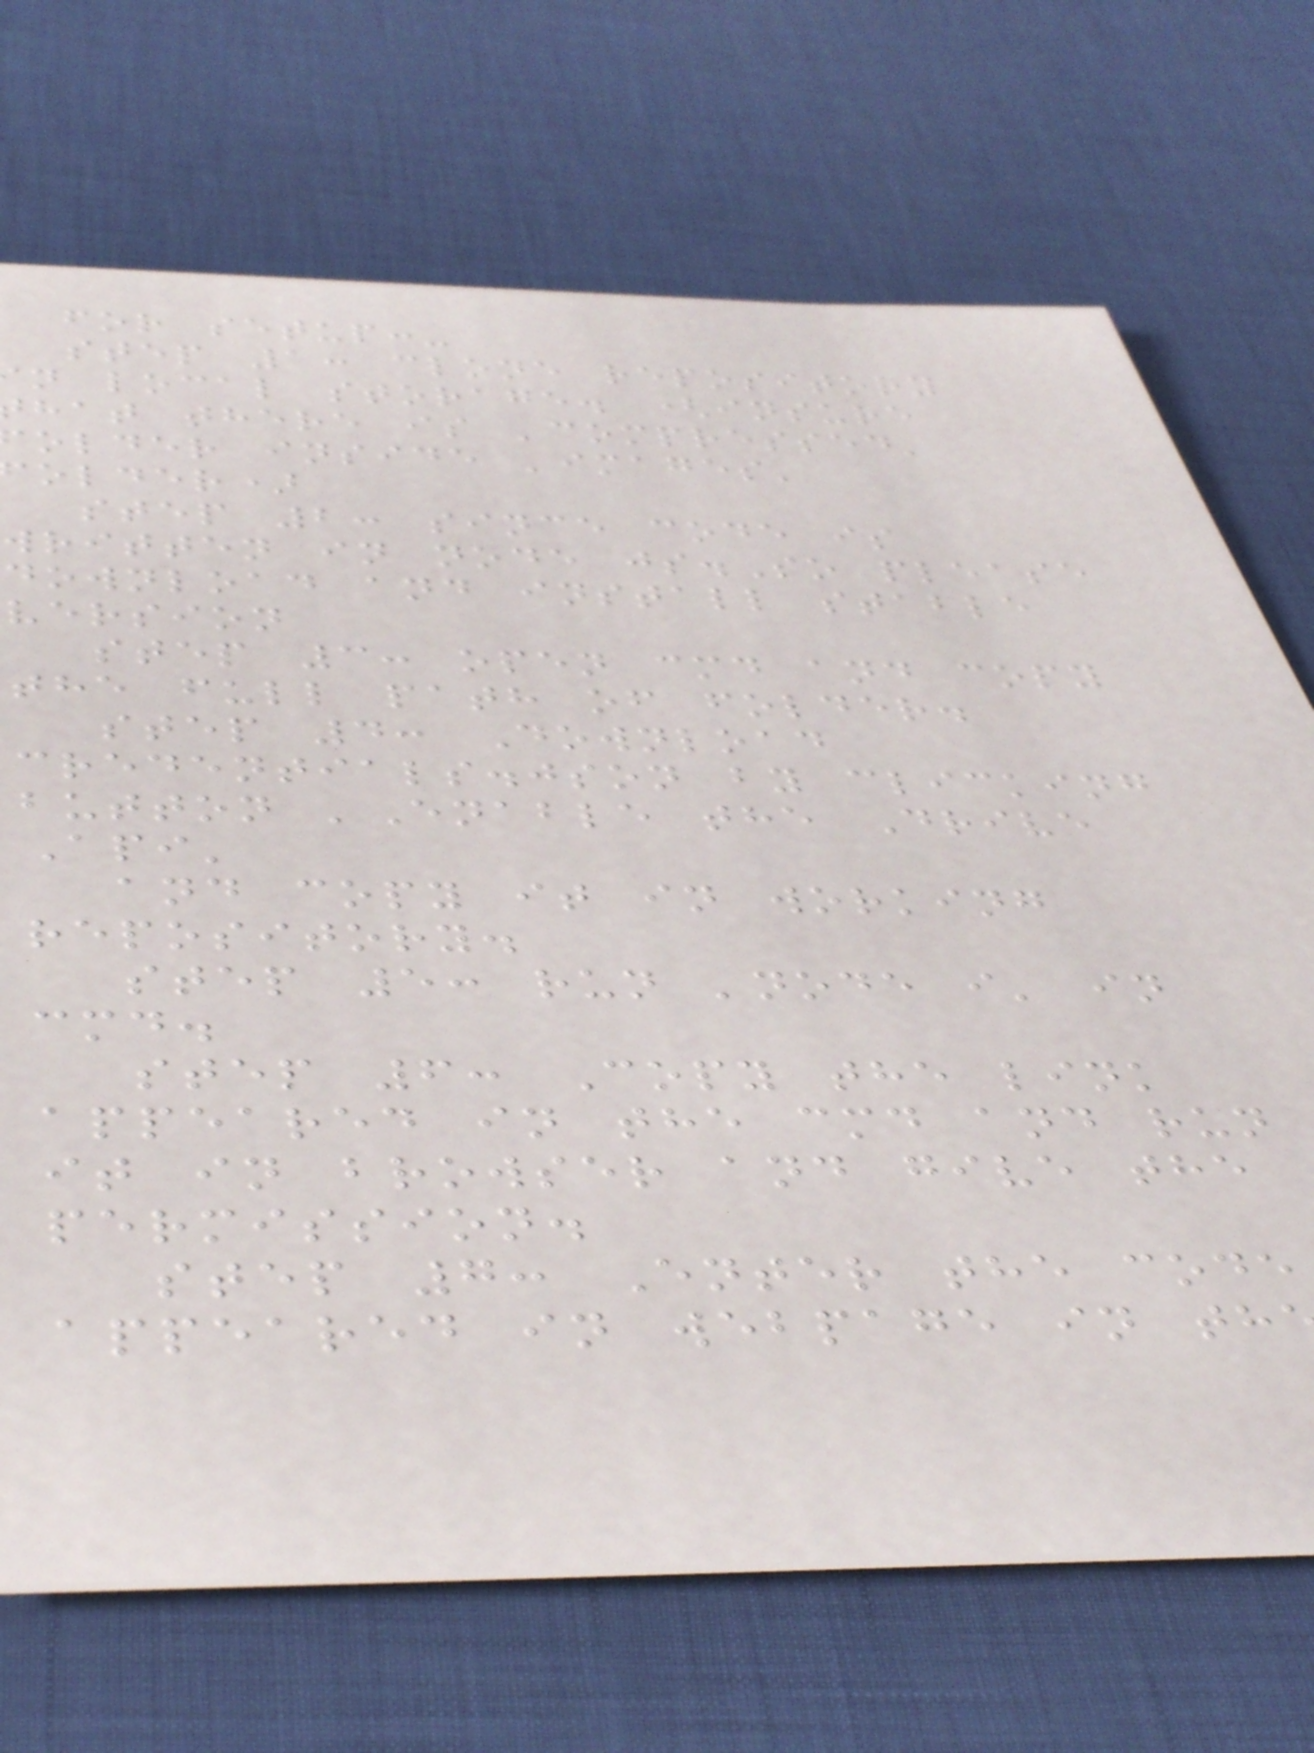for setup:-
step 1: clone repository
n local storage. (insure
hat there is 'compressed'
older inside 'images'
older)
step 2: since code is
written in node js.So please
download and install stable
version
step 3: open cmd and copy
the full path of folder.
step 4: Download
credentials.json by clicking
button 'Enable the Drive
Api'
and copy it in working
repository.
step 5: run 'node i' in
cmd.
step 6: Copy the link
appeared in the cmd and run
it in browser and give the
permission.
step 7: Enter the code
appeared in webpage in th
